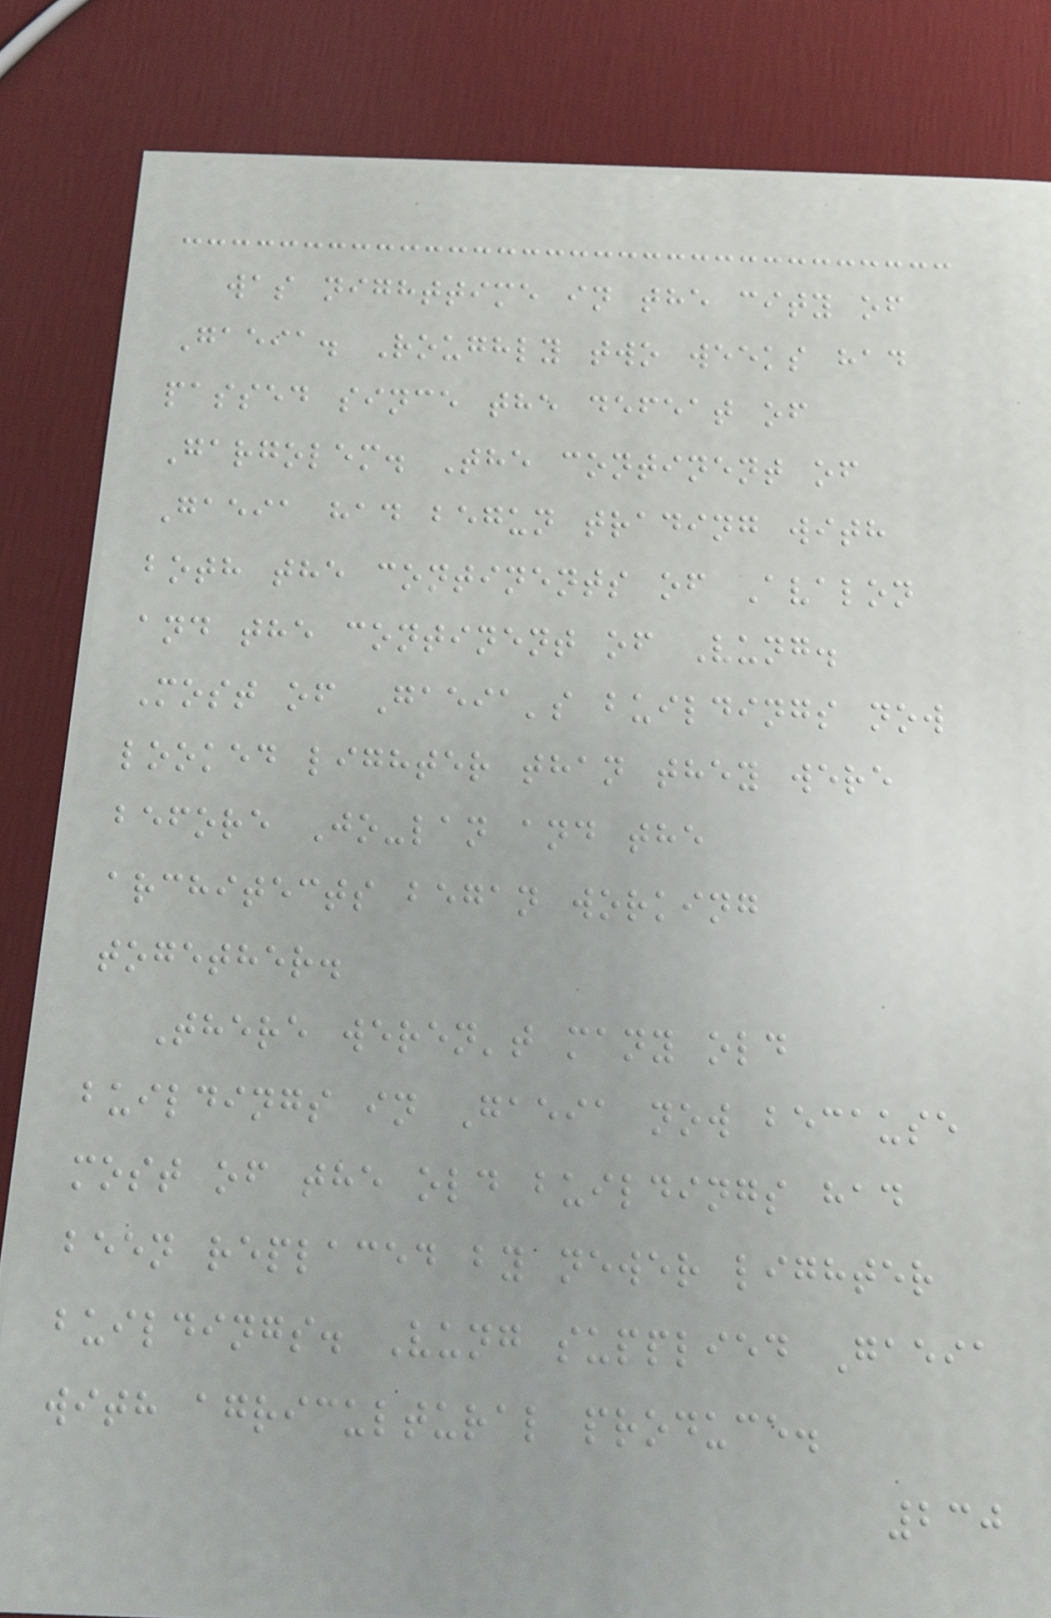was nighttime in the city of
Gaeia. Roughly two weeks had
passed since the defeat of
Gargolem. The continent of
Gaeia had begun trading with
both the continents of Avalon
and the continent of Vung.
Most of Gaeia's buildings now
looked lighter than they were
before Jo-lan and the
architects began working
together.
There weren't many old
buildings in Gaeia now because
most of the old buildings had
been replaced by newer lighter
buildings. Vung supplied Gaeia
with agricultural produce.
230
